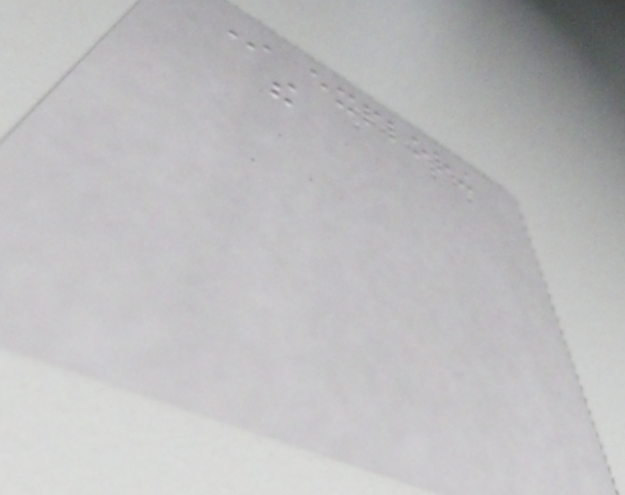In exploring
the
